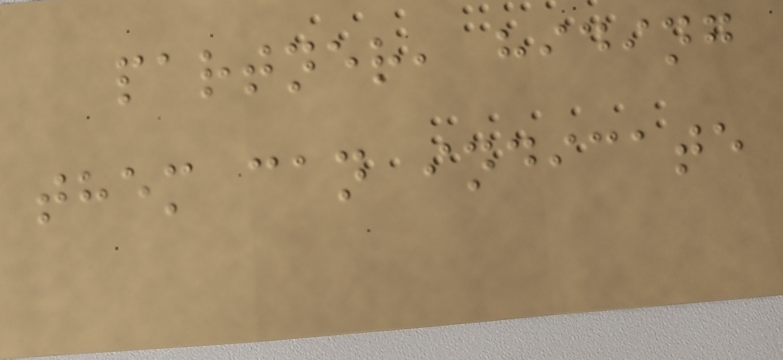partner, hiding
them can indicate
